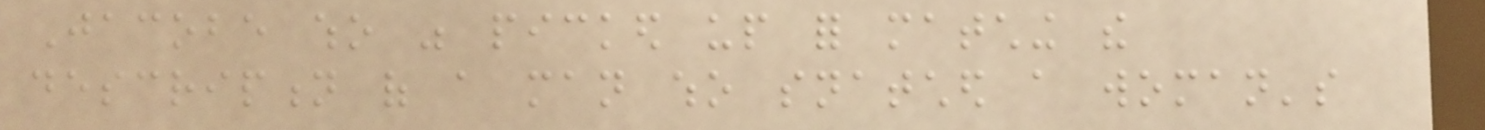Jacobe who was picked up for matching the
description of a man who snatched a woman's
